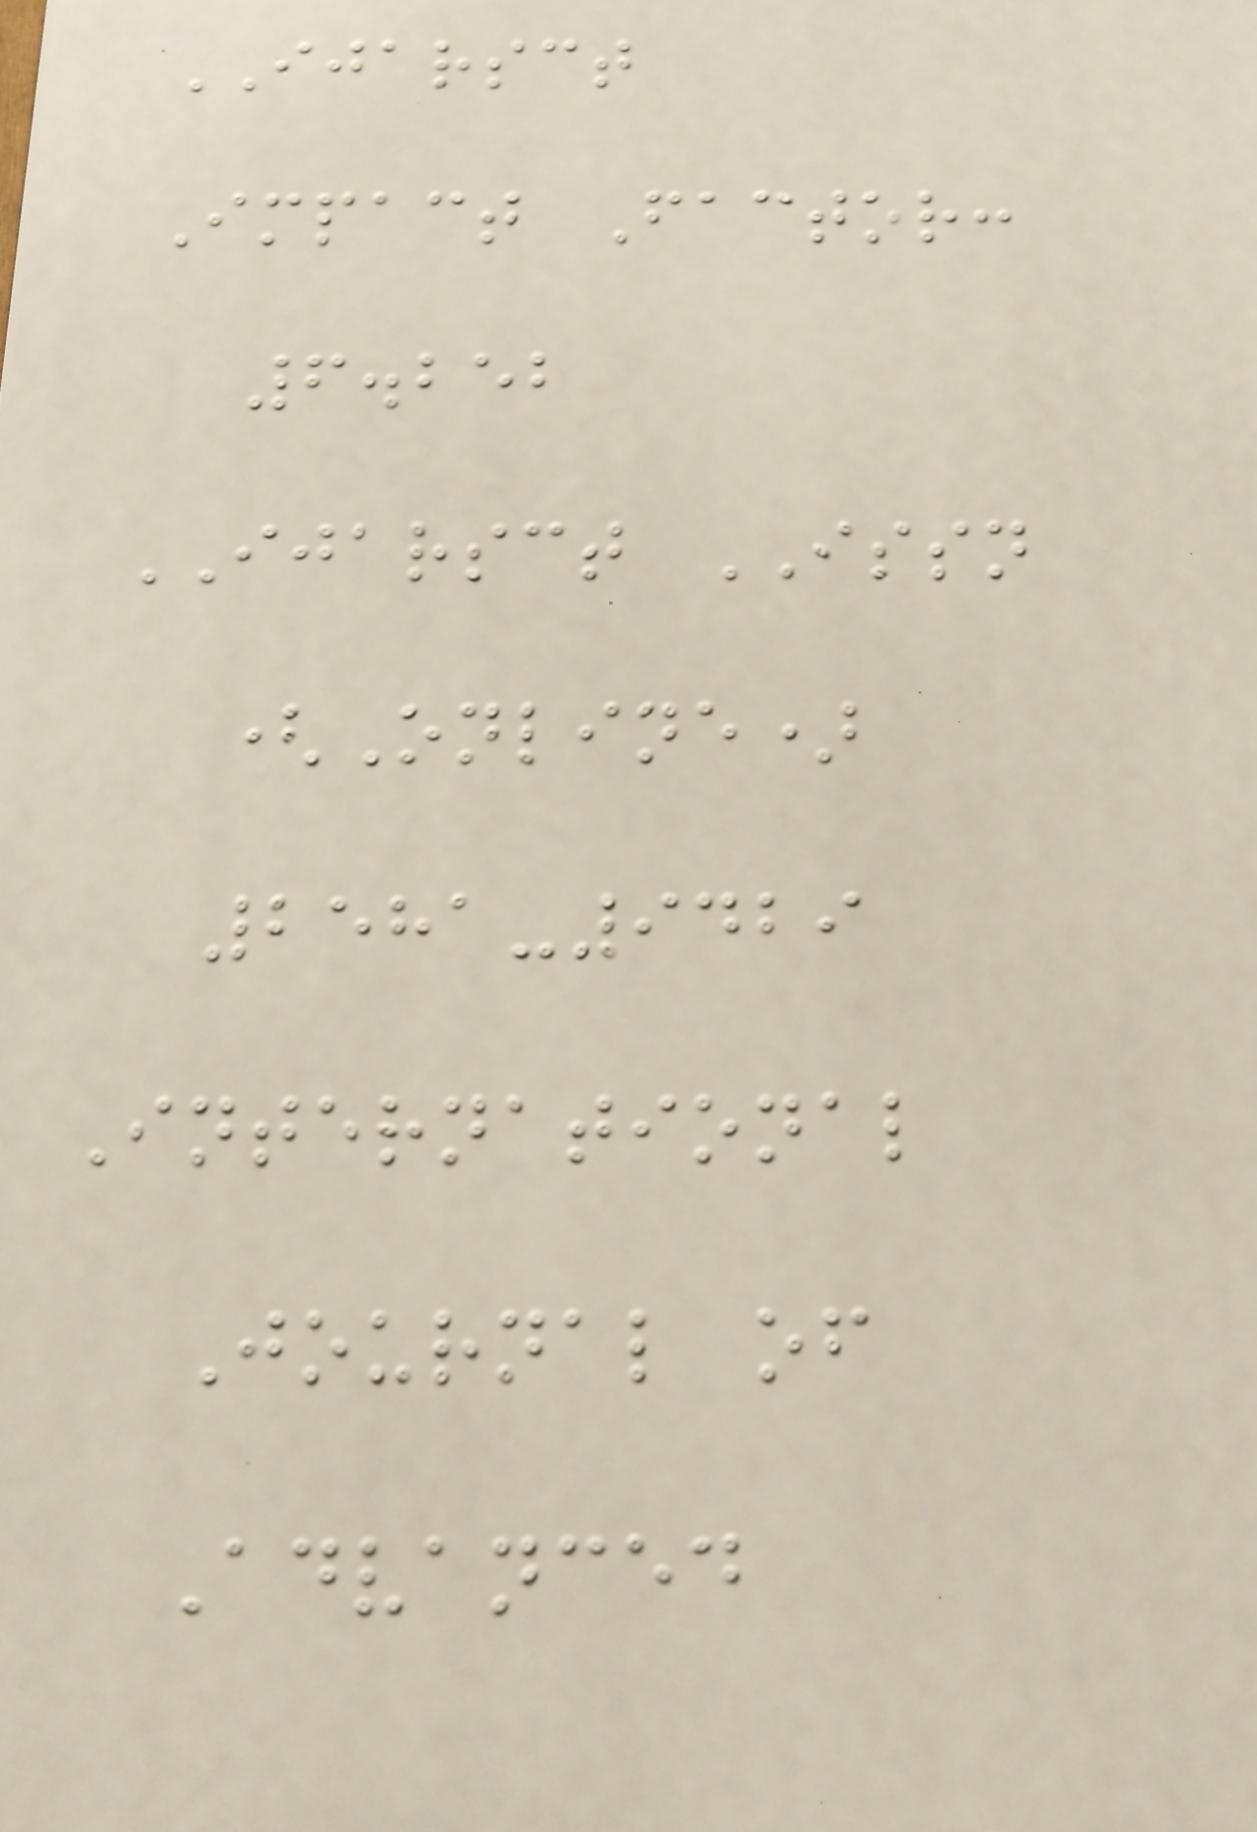IJARSCT
Impact Factor:
6.252
IJARSCT ISSN
(Online)
2581-9429
International
Journal of
Advanced
